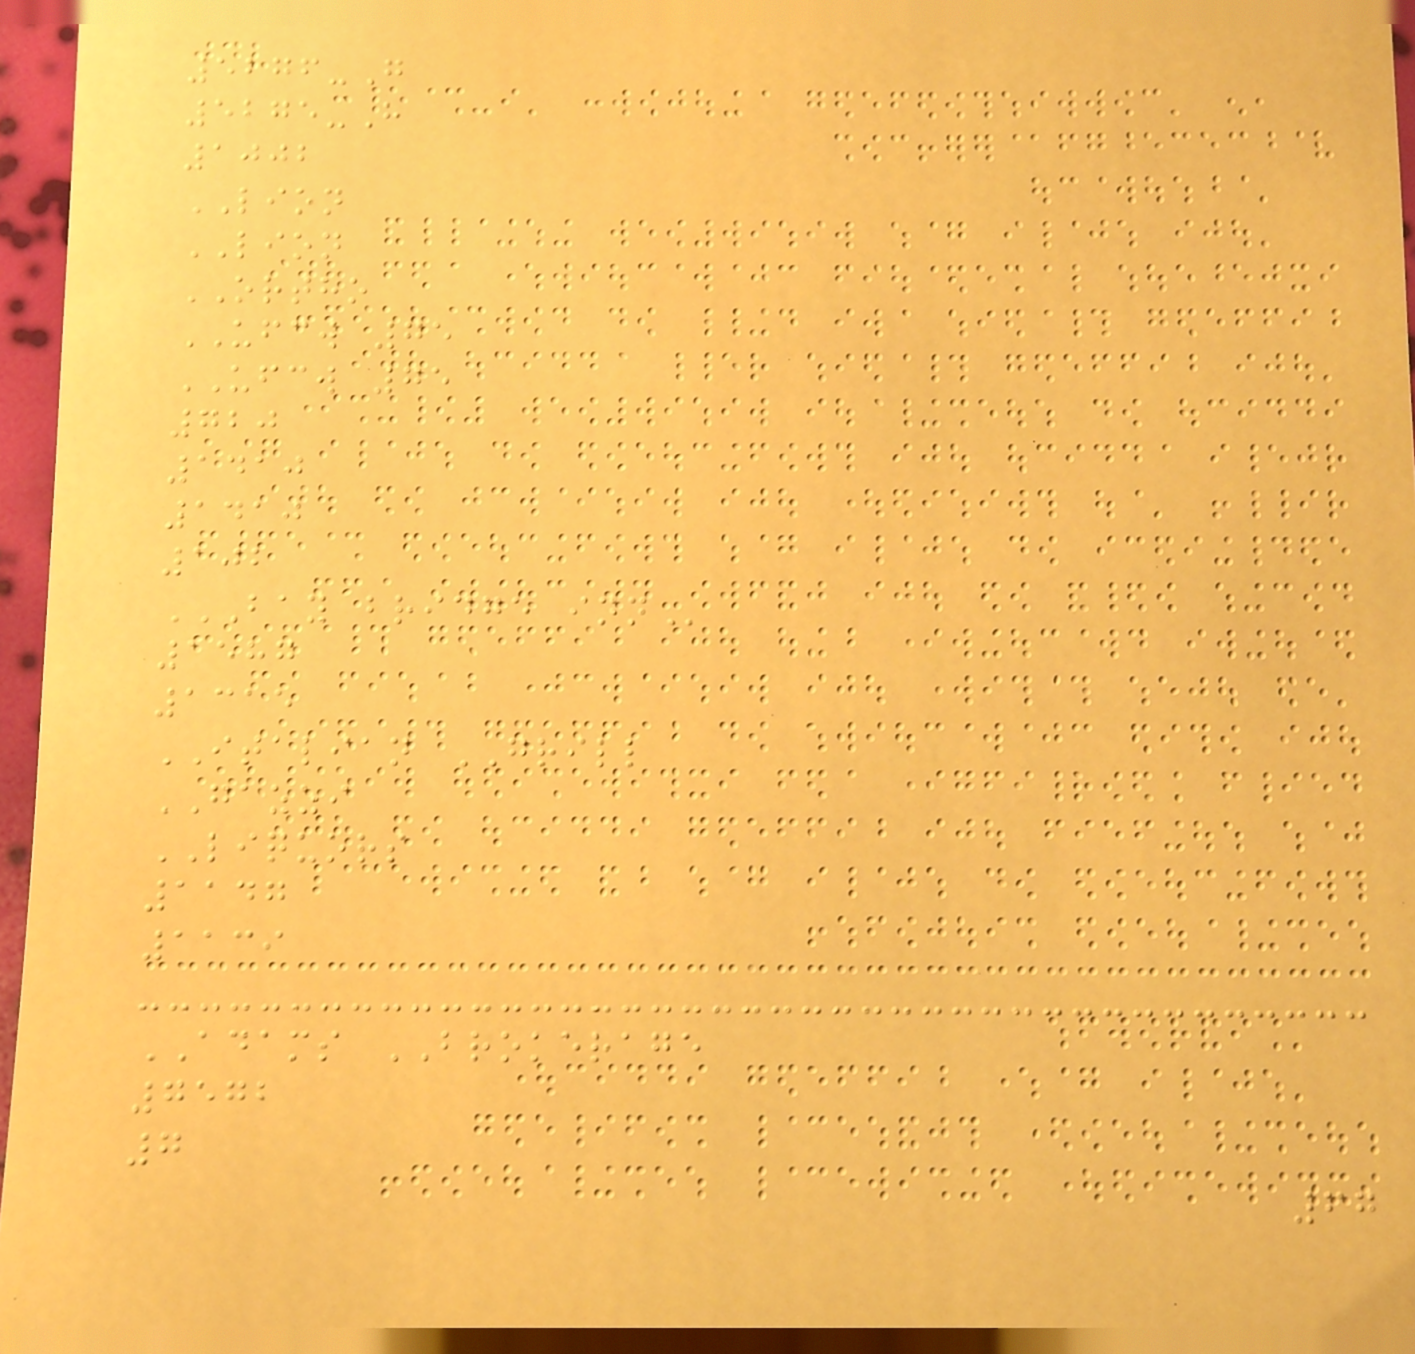5276-G
5275-H
1002
LION
LION
ORTHO
UFCW 75
UFCW 75
720
1410
1410
102
BAY BRIDGE INN
1587
1315
ITALIAN GRILL
GAZZI
LIQUORS
1147
1139
ADAMS BROKERAGE
7572
7
67
